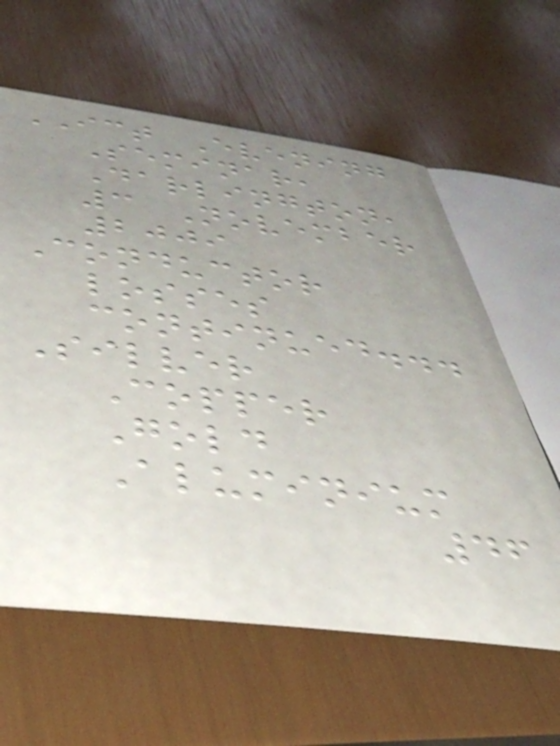ICT Evening
Seminar,
Darlington,
3 November
2009
Conductor
losses
continued...
Silver
Copper
Gold
Aluminium
46
